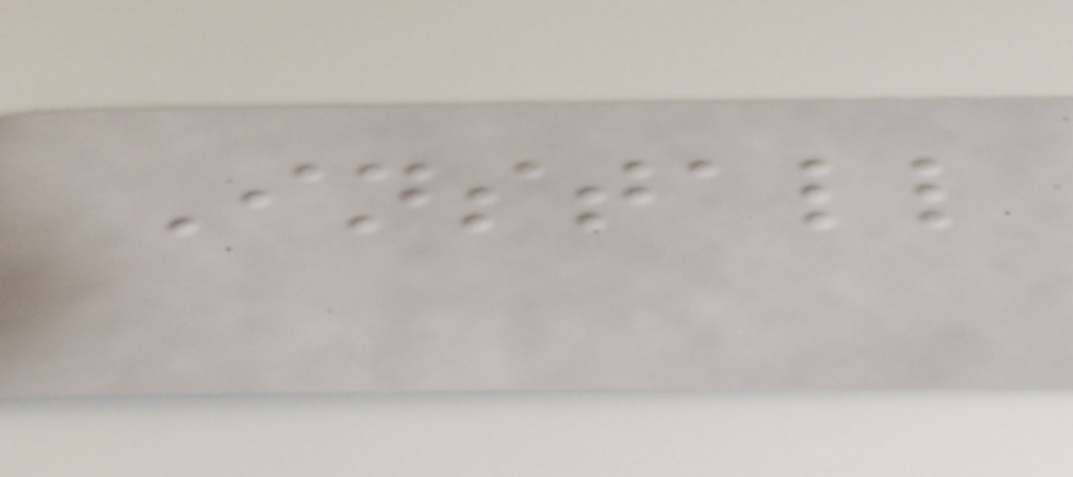Install
